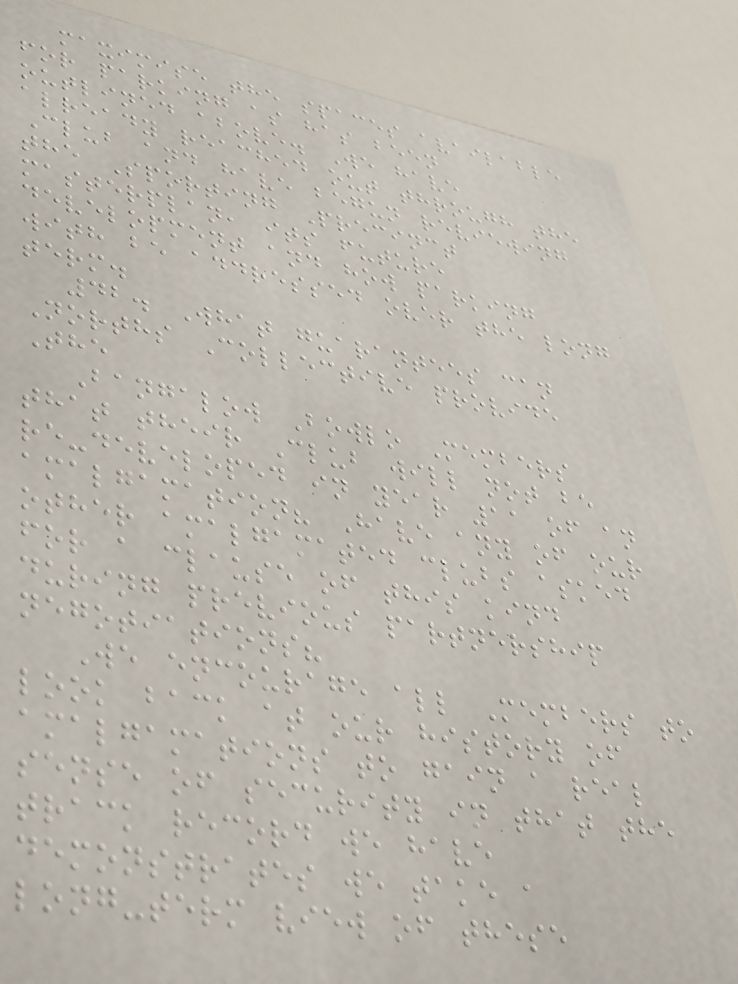maximise the spaces available
for parking as has been
outlined above. We have
already reached out through the
Club and have begun reviewing
the Sporting Precinct
masterplan, its future
development and how parking
with be addressed over the long
term.
42. What guarantees can
Norths Collective provide
The
Bangalow Bowlo Members
that their Club will not be
re-developed in year 11 of an
amalgamation? Have any of our
other amalgamated clubs asked
for a clause of this kind
during previous partnership
negotiations?
We encourage all Members to
look back at our history of
amalgamations to gain a real
sense of security in that the
track record we have
demonstrates we take a
long-term view of these
